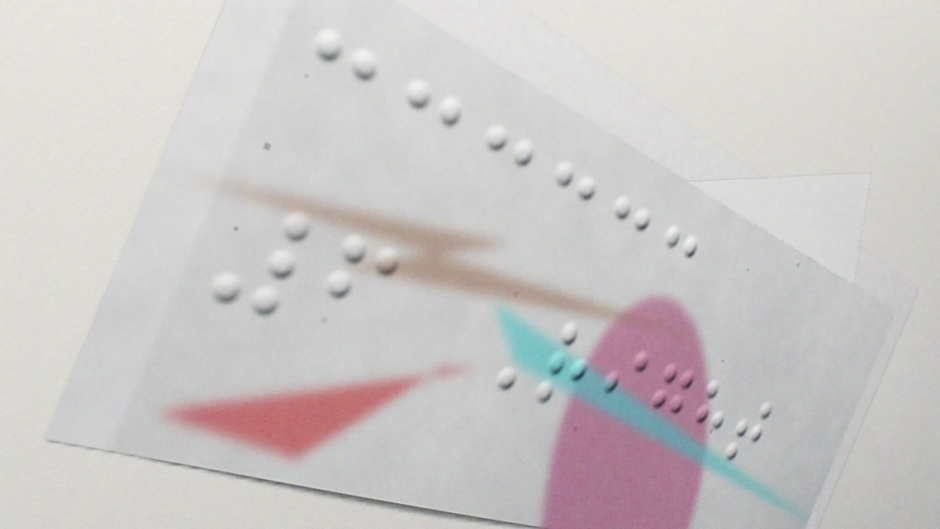6 Right
